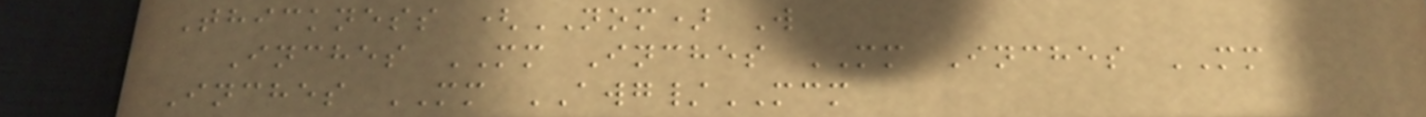Thickness (NOM) W
Inches MM Inches MM Inches MM
Inches MM AWG/MCM
